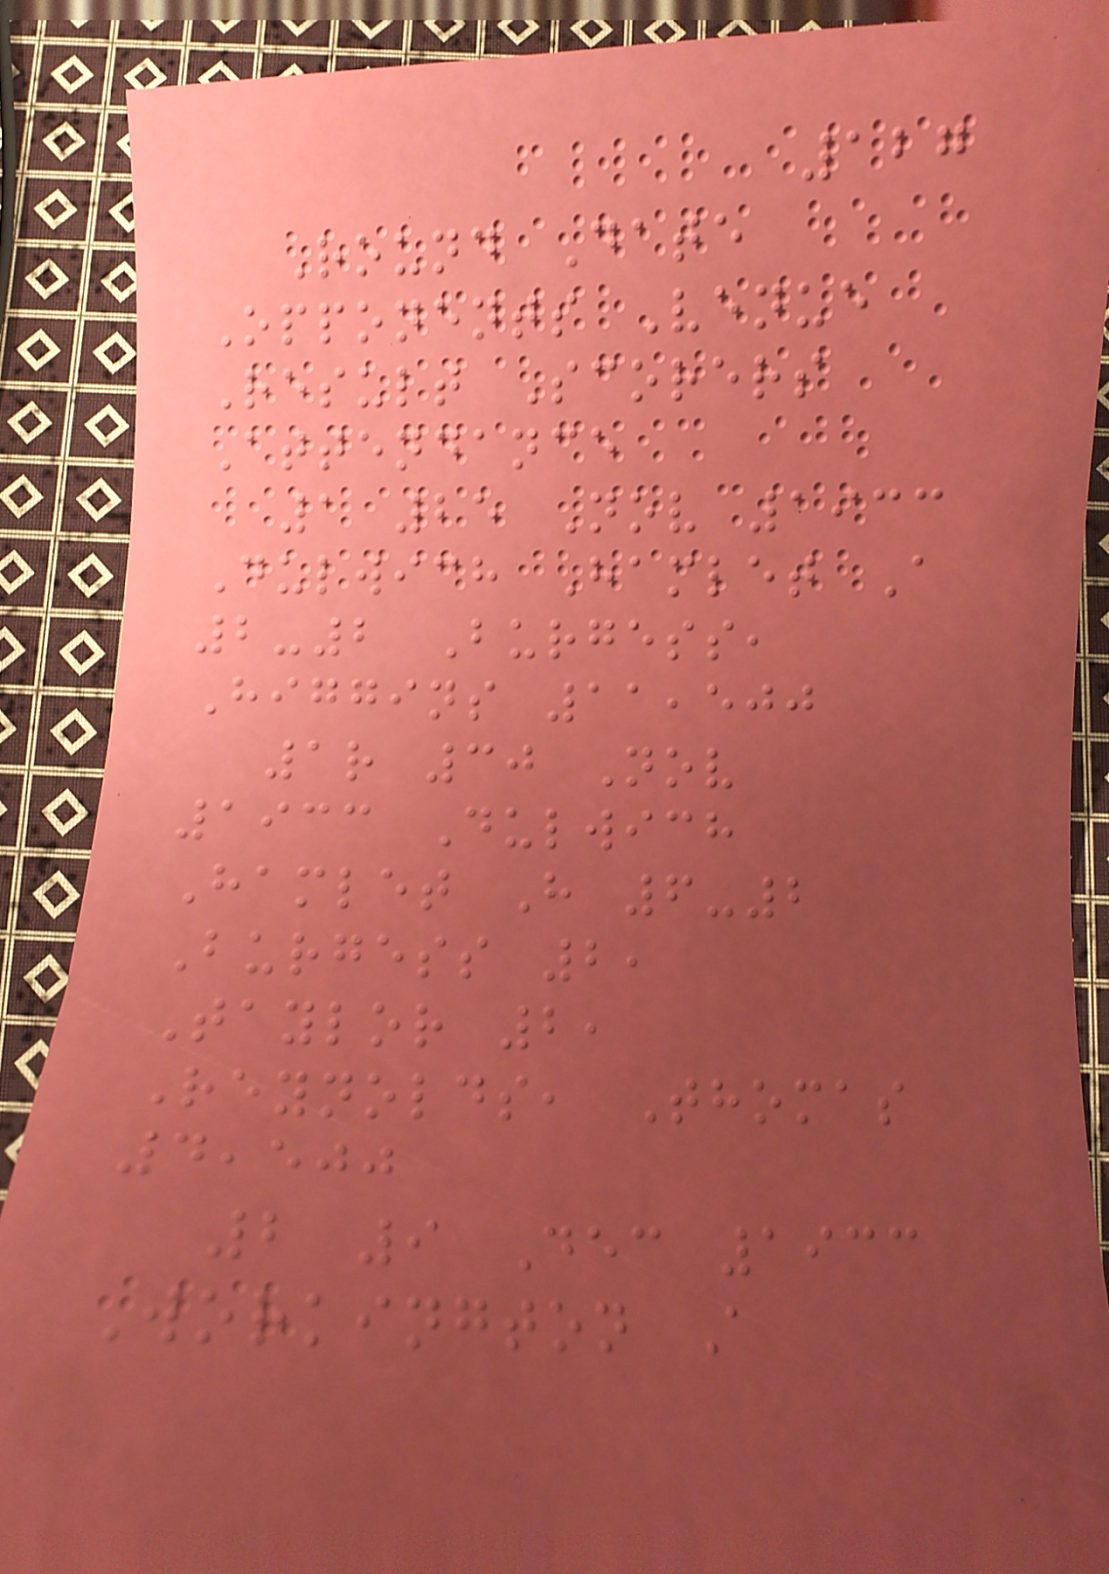127
Round Date
Opponents Venue
Result Scorers
Attendance
1 25 Nov 1933
Dulwich Hamlet A
2-2 Burgess,
Higgins 11,500
1r 30 Nov
1933 Dulwich
Hamlet H 6-2
Burgess 2,
Taylor 2,
Reynolds, Thomas
4,500
2 9 Dec 1933
Workington A
